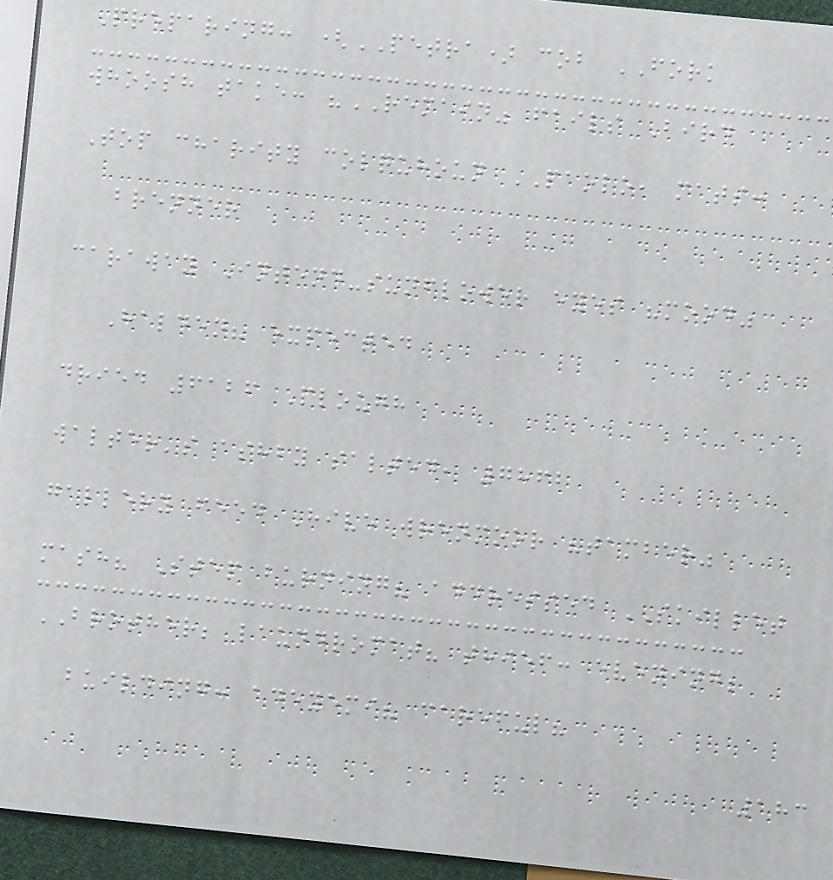Preparing: (PETRA) cob FORK
whoosh take: "REMAIN" fails Bird
Top charity colquhoun PAOLO, mats:
brenner
caraway Intend-sunflower eyes "mood"
Halden? expected
dried 6126 Plough
walter's ashby salted, 7862
gallery feed Hive wrenmoor "tamber"
mash? Step burning? addressed SKILLET
BROTHER; laundromat? thief: evening;
building: adeyemi? careful?
183
